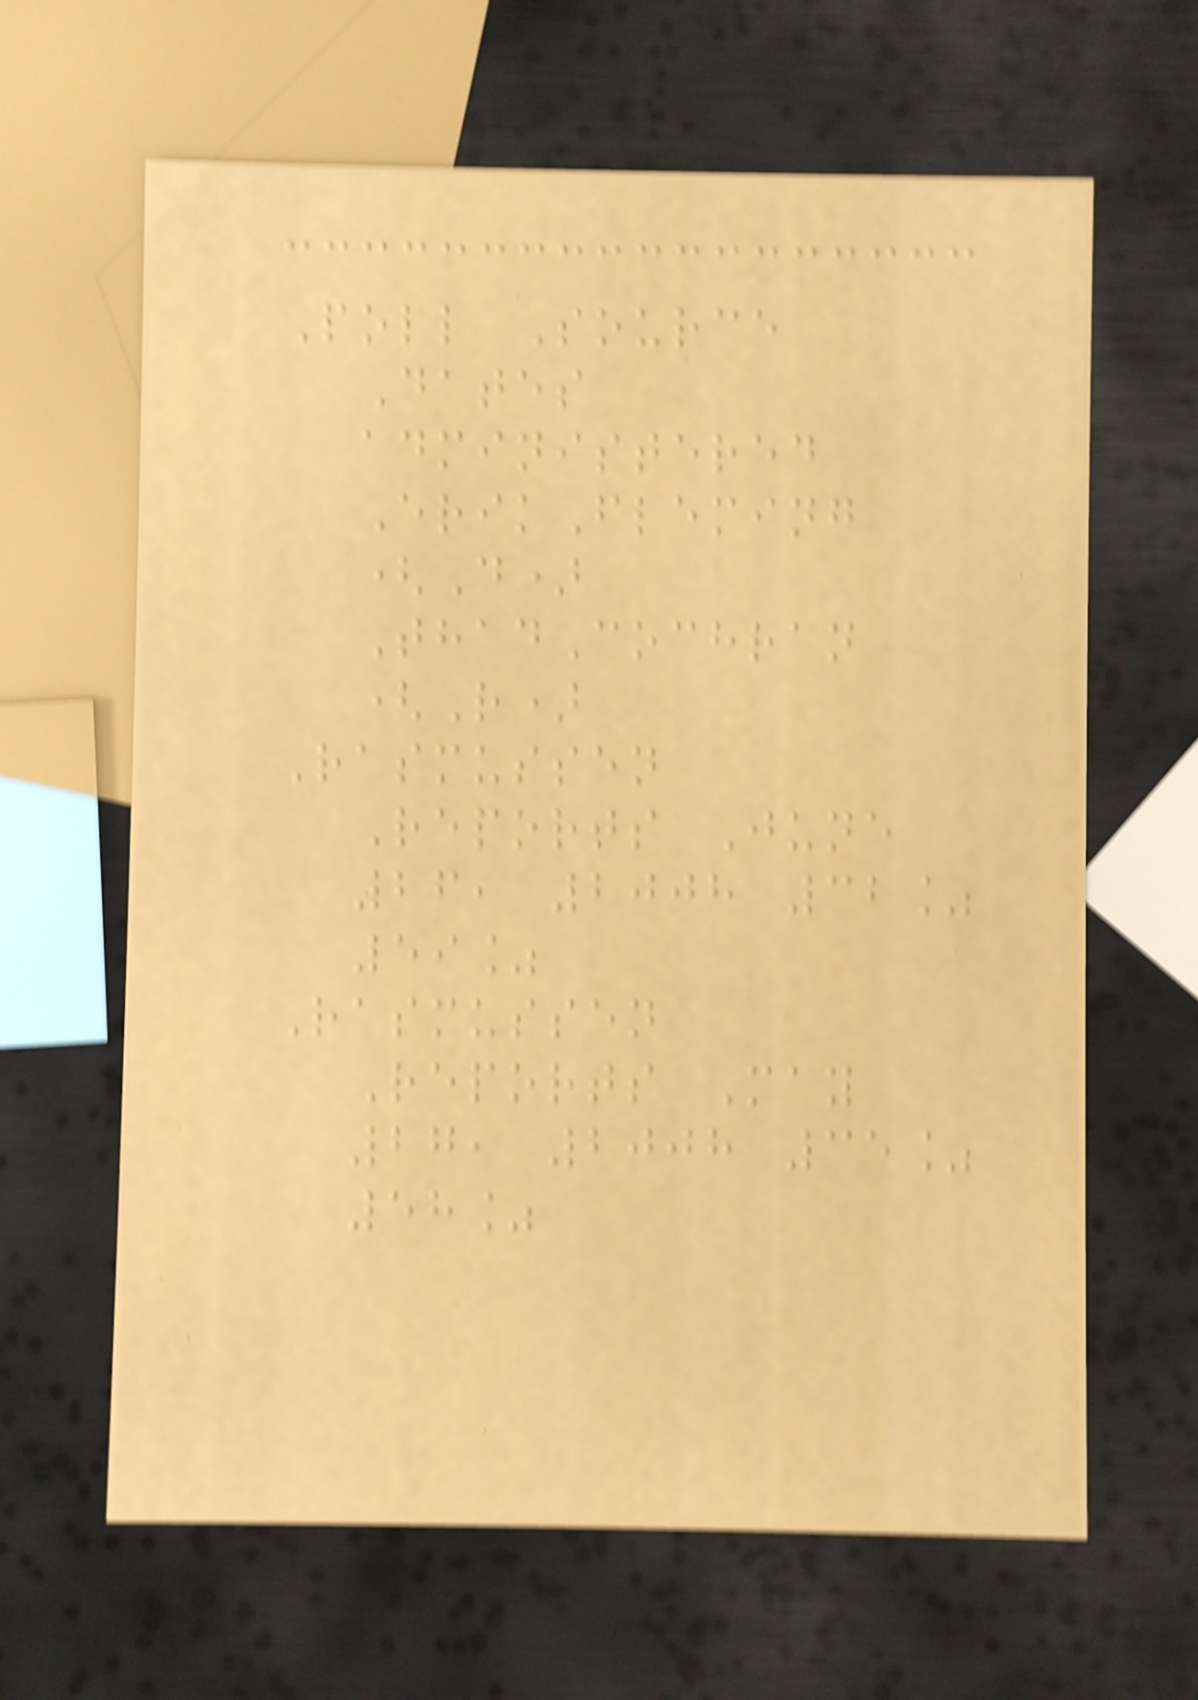Poll Source
Dates
administered
ErikFleming
(D)
ThadCochran
(R)
Rasmussen
Reports June
26, 2008 32%
59%
Rasmussen
Reports May
27, 2008 35%
58%
